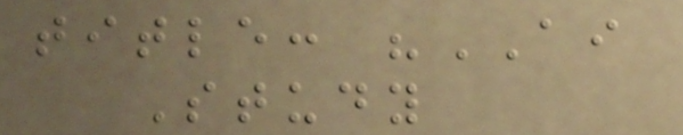title: "AI
Study
